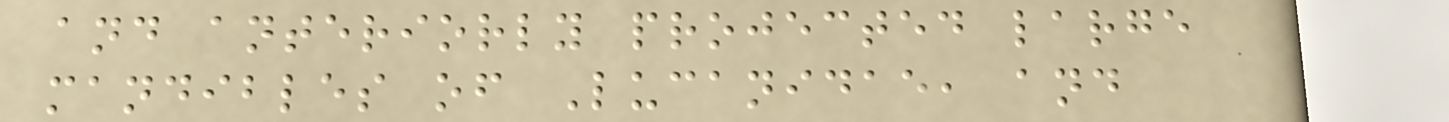and anteriorly projected large
mandibles of Lucanidae, and
